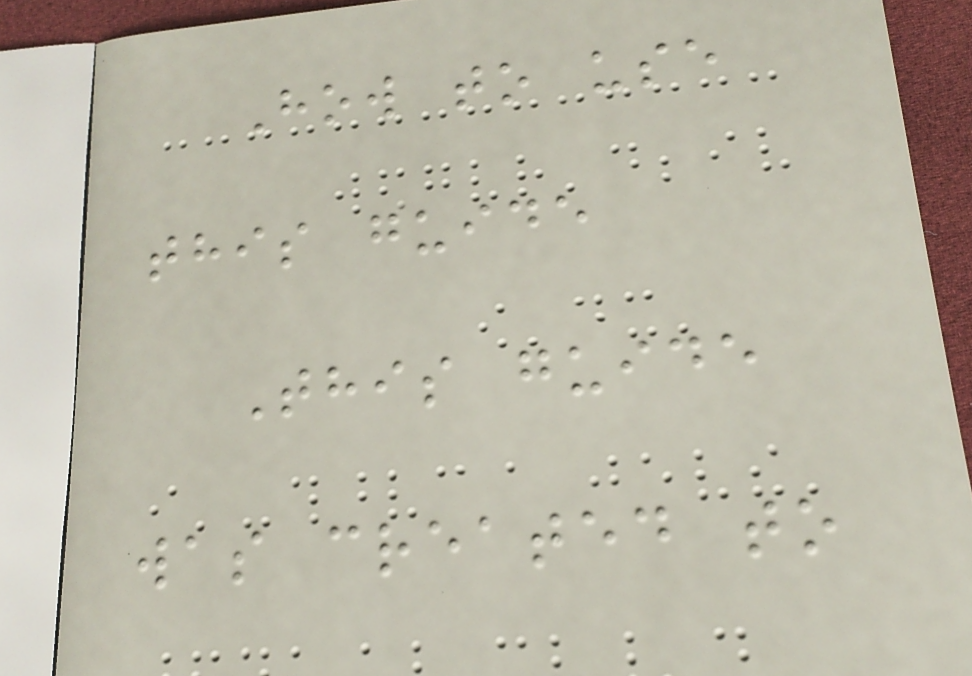How to use
this guide
This guide
was created to
